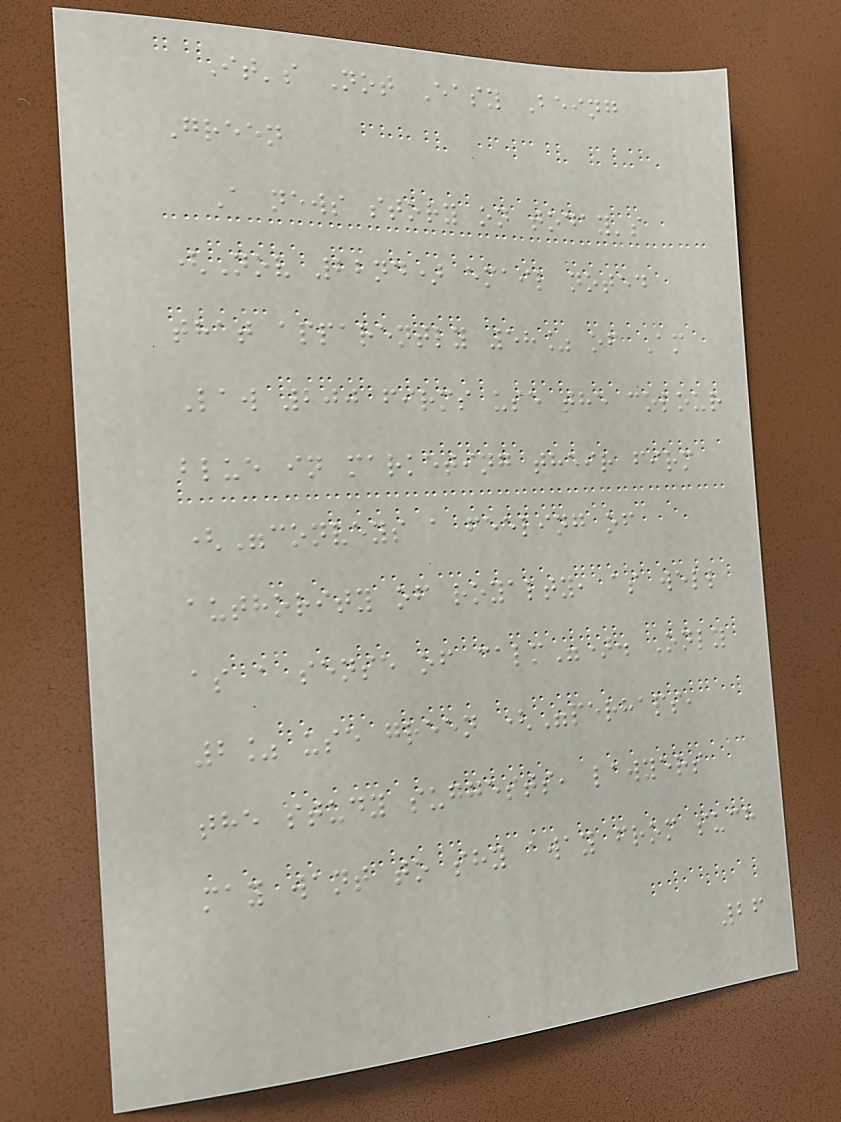It's Not Easy Being
Green
A news story on today's
(Nov 22nd) email noted
that apparently 58% of Am
Law 200 firms use the colour
blue in marketing their firm
("conveys a feeling of
authority of royalty, as well
as a sense of calm"). Only
2% use green ("perhaps,
the study suggests, lawyers
may want to shy away from such
26
